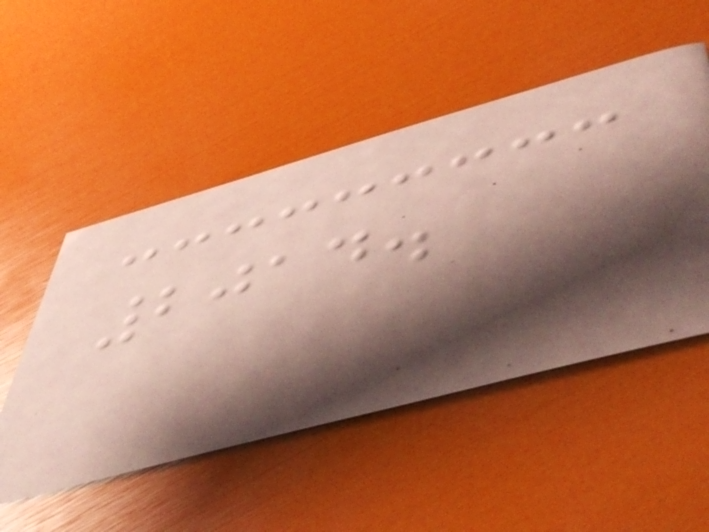2014.
